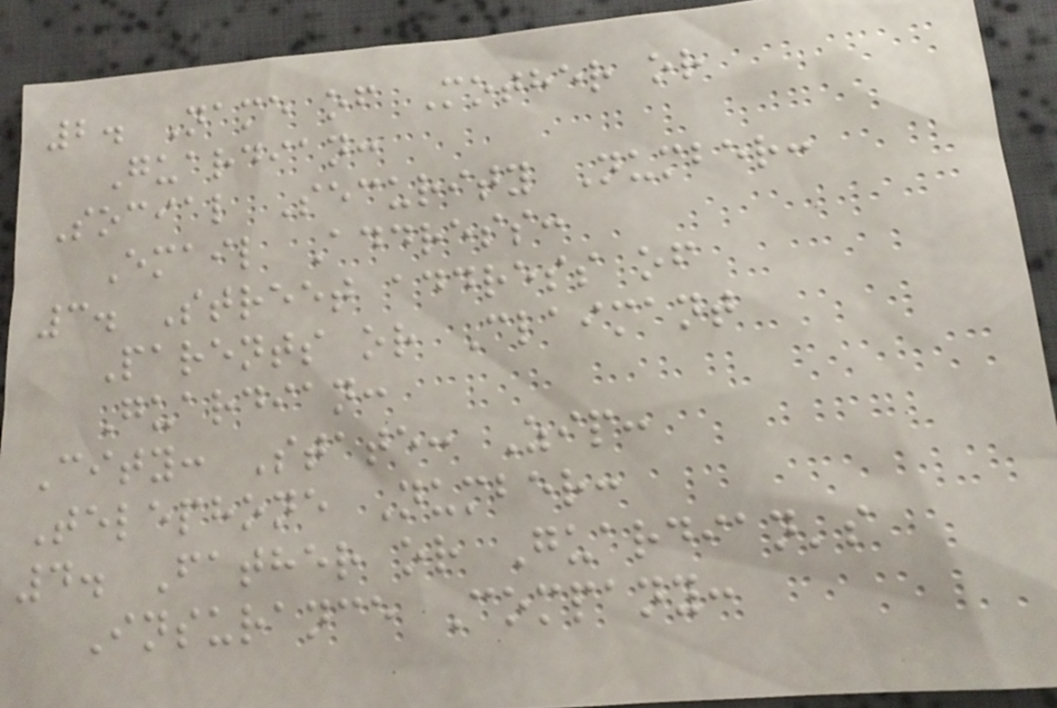2. Name of Mother or
Guardian:
Social Security Number:
Email Address:
3. Street address of
Parents or Claimant
Guardian:
City: State: Zip:
Telephone Number:
4. Father or Guardian's
Insurance Company:
